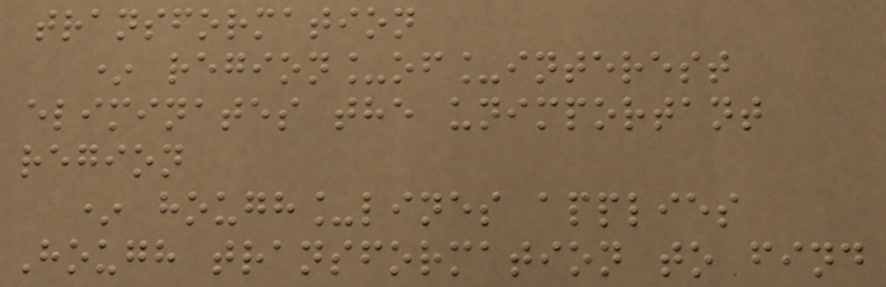transformation
* region_of_interest
eliminates the unimportant
region
* hough_lines applies
Hough transformation to find
